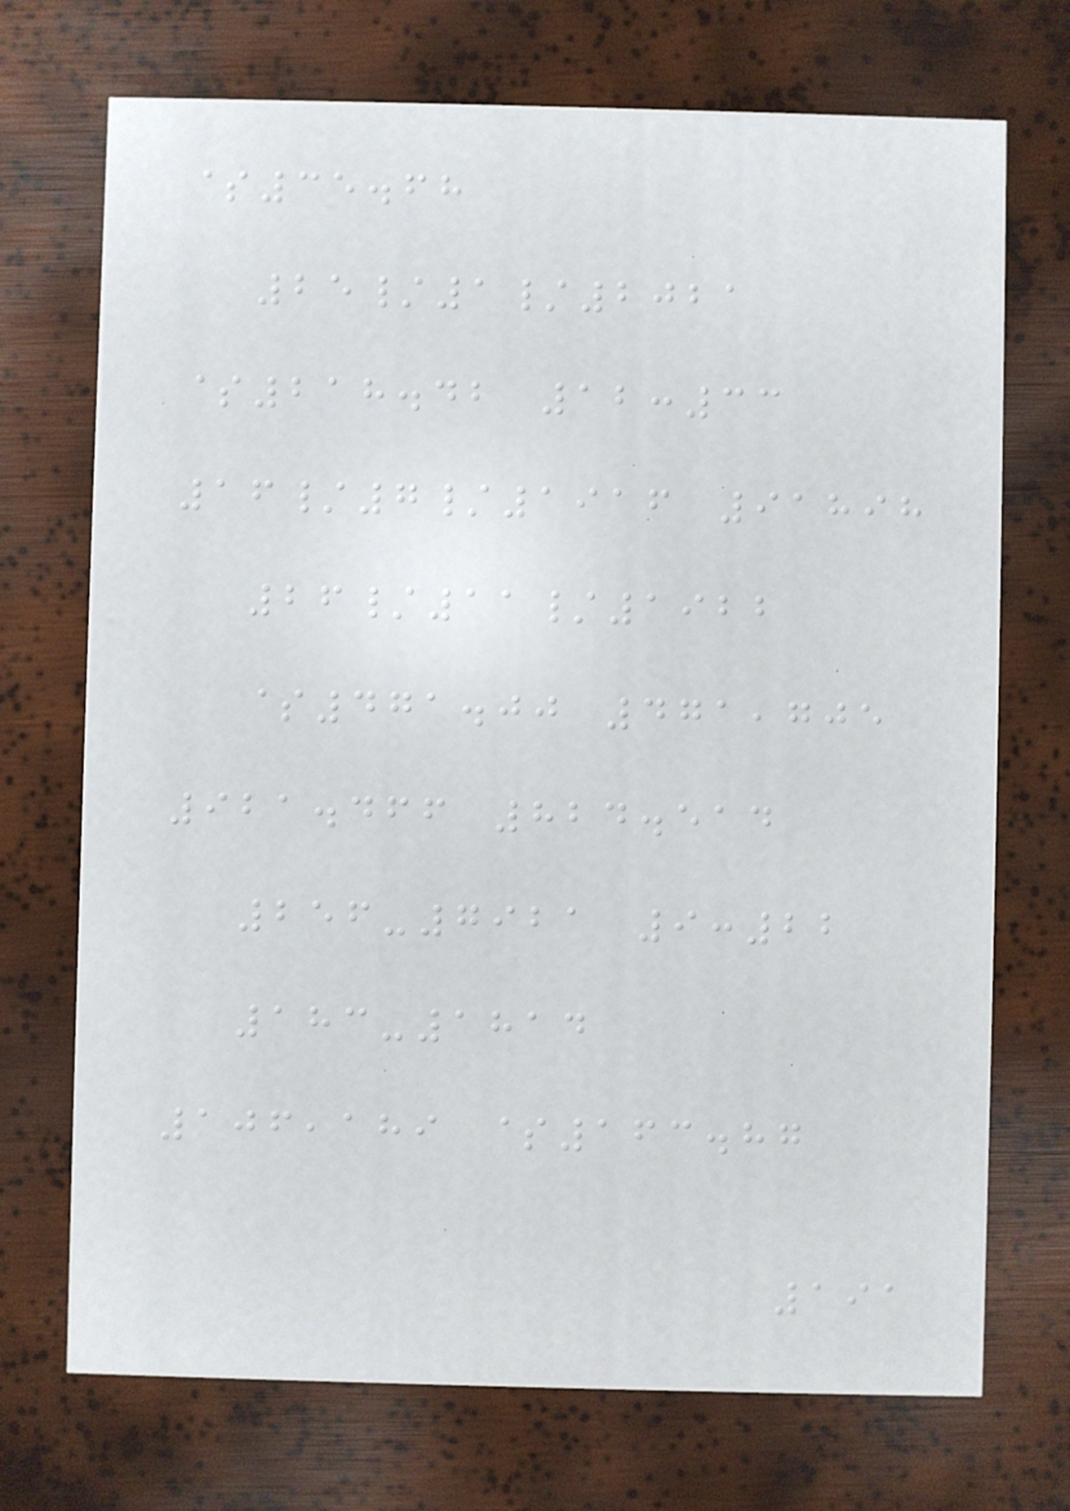$35.68
25/1/2021
$218.42 12:33
16/7/1916 91898
26/11/1922
$471.00 471,705
921.466 824.514
256-7921 9:22
183-1814
106,189 $163.87
191
